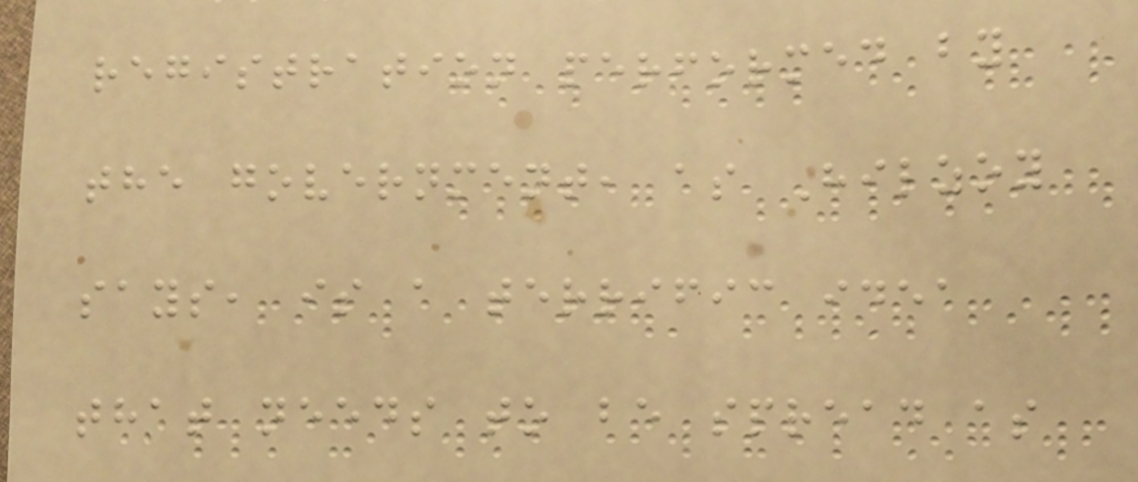registration performed by
the government, as Hilzoy
says, is a terrific idea
that needs to be spread as
